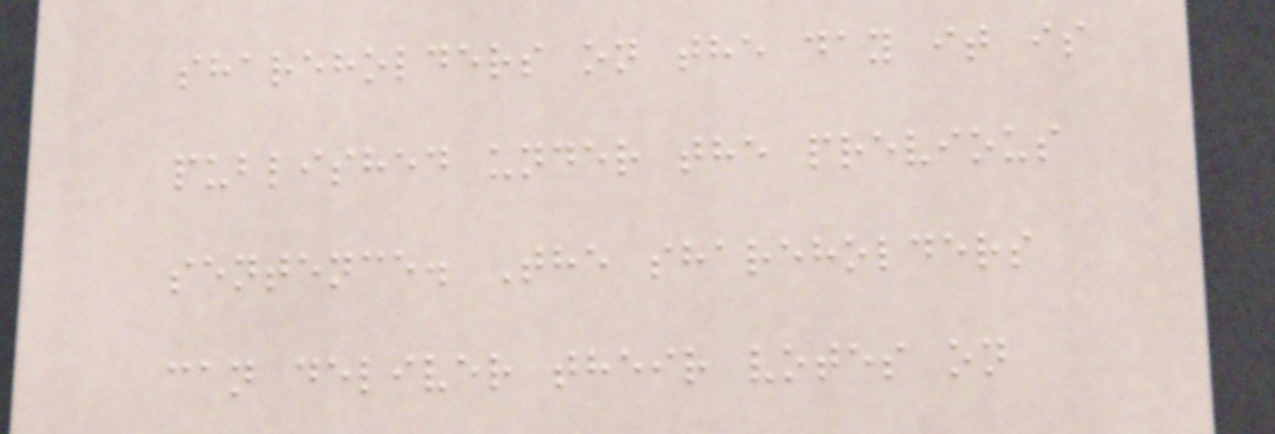shareholders on the day it is
published under the previous
sentence. The shareholders
can deliver their votes on
